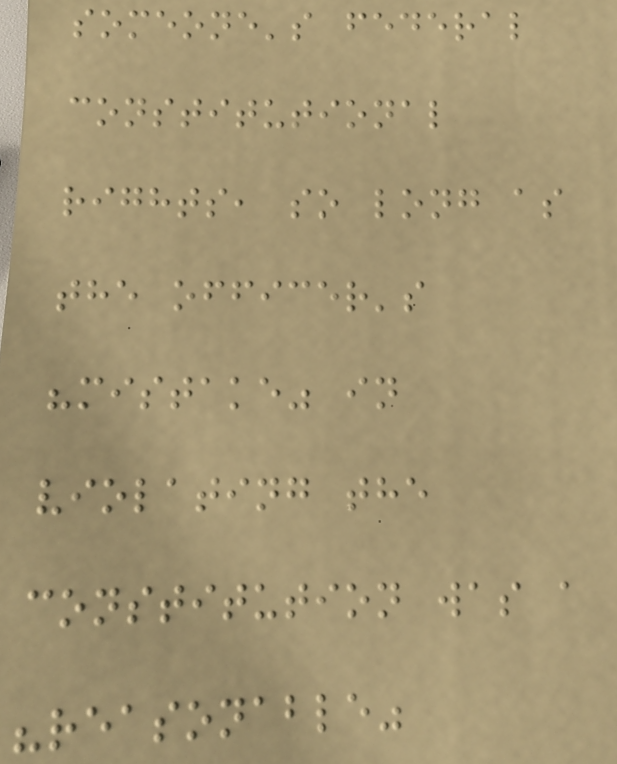someone's federal
constitutional
rights, so long as
the officer's
"mistake" in
violating the
constitution was a
"reasonable"
